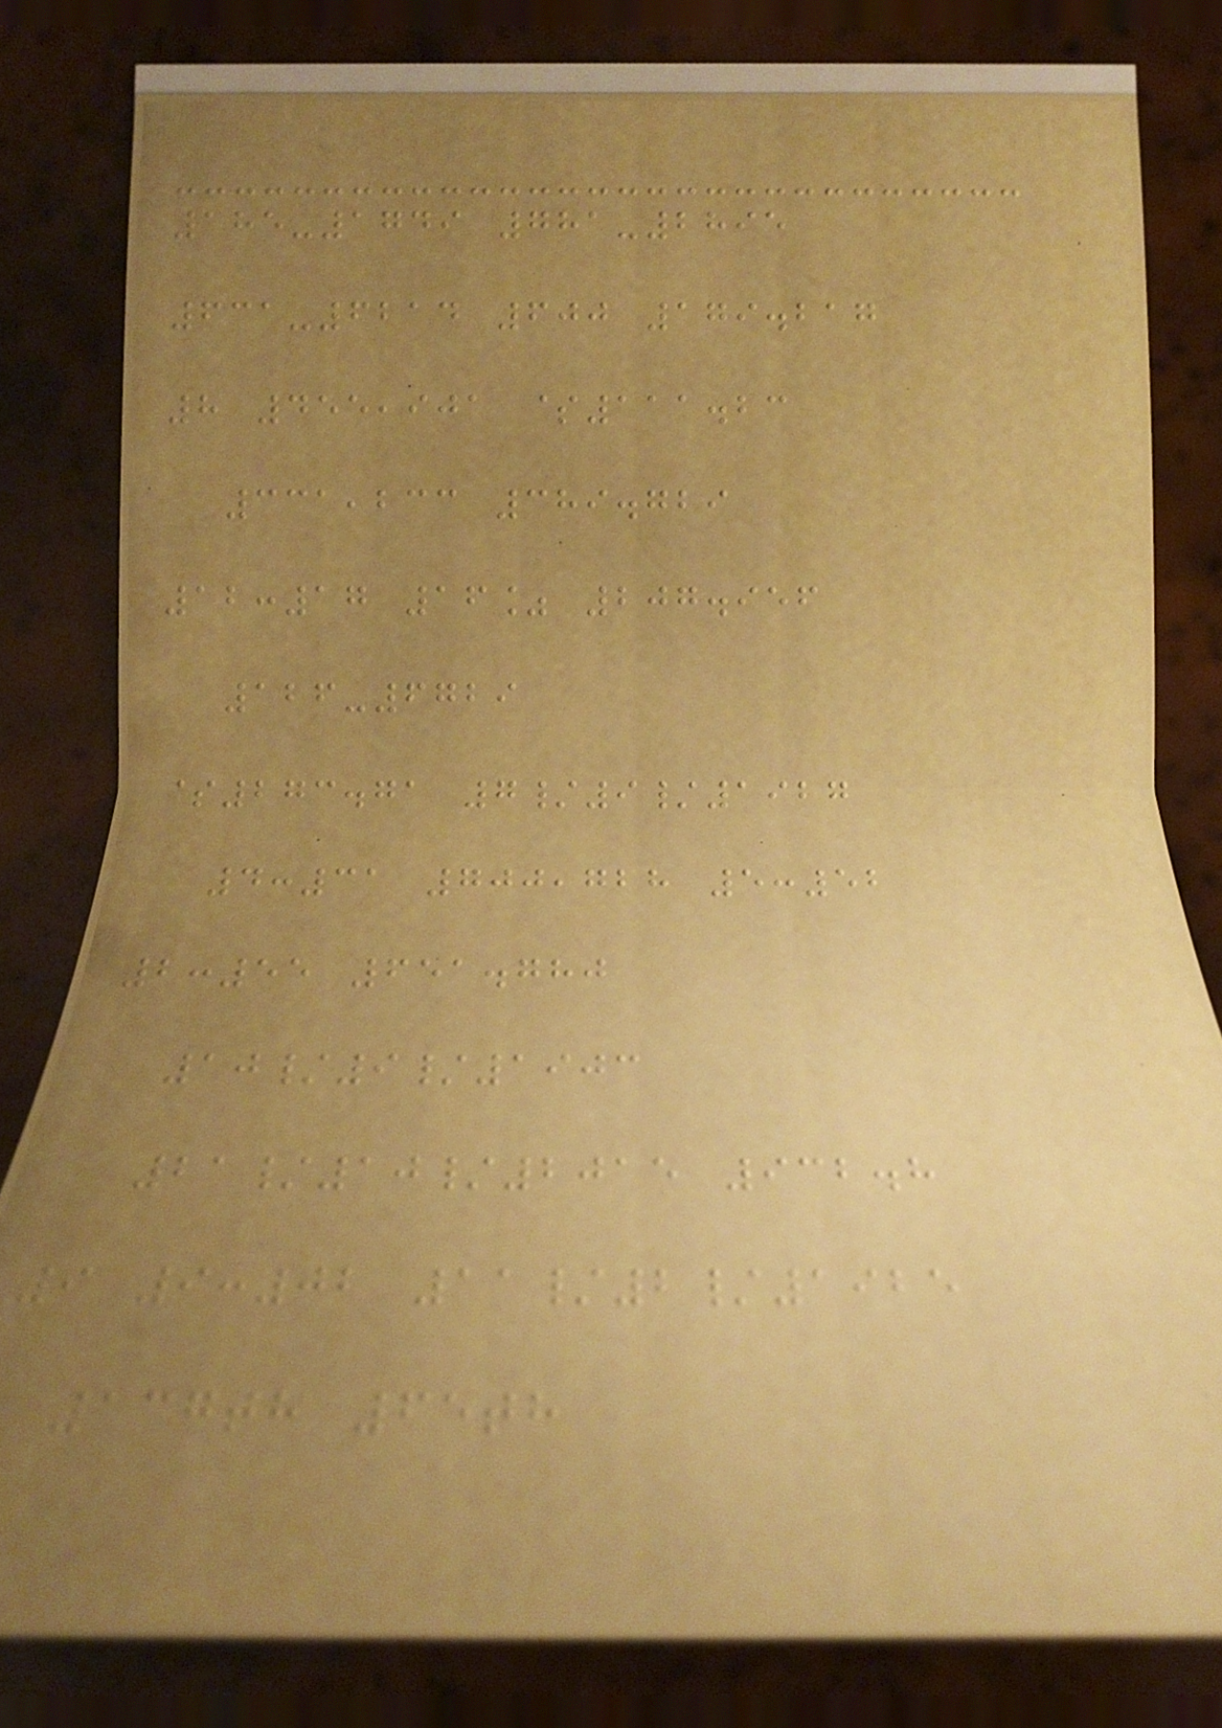185-1749 781-2895
631-6214 600 179.217
8 455,901 $111.23
331,233 389.729
12:17 16% 207.956
126-6729
$273.71 7/9/1927
4:31 700,728 5:52
2:55 651.780
10/9/1903
21/10/2015 932.8
9 9:02 11/2/1925
137th 65th
